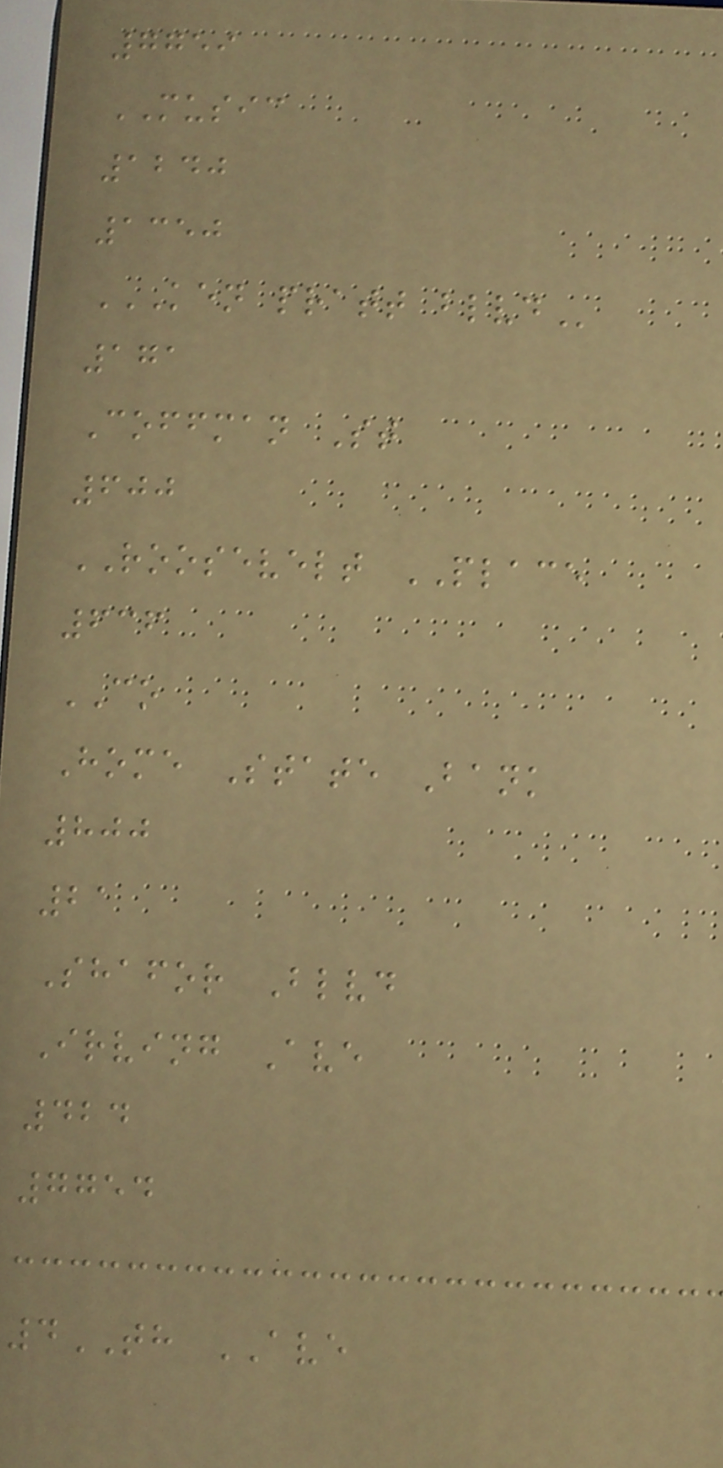7759
MUSIC
1240
1350
KEN PRATT BLVD
171
Coffman St
600
ROOSEVELT PLACE
636
CO
Home State Bank
800
21
Shafor Blvd
Irving Ave
424
7754
4TH AVE
